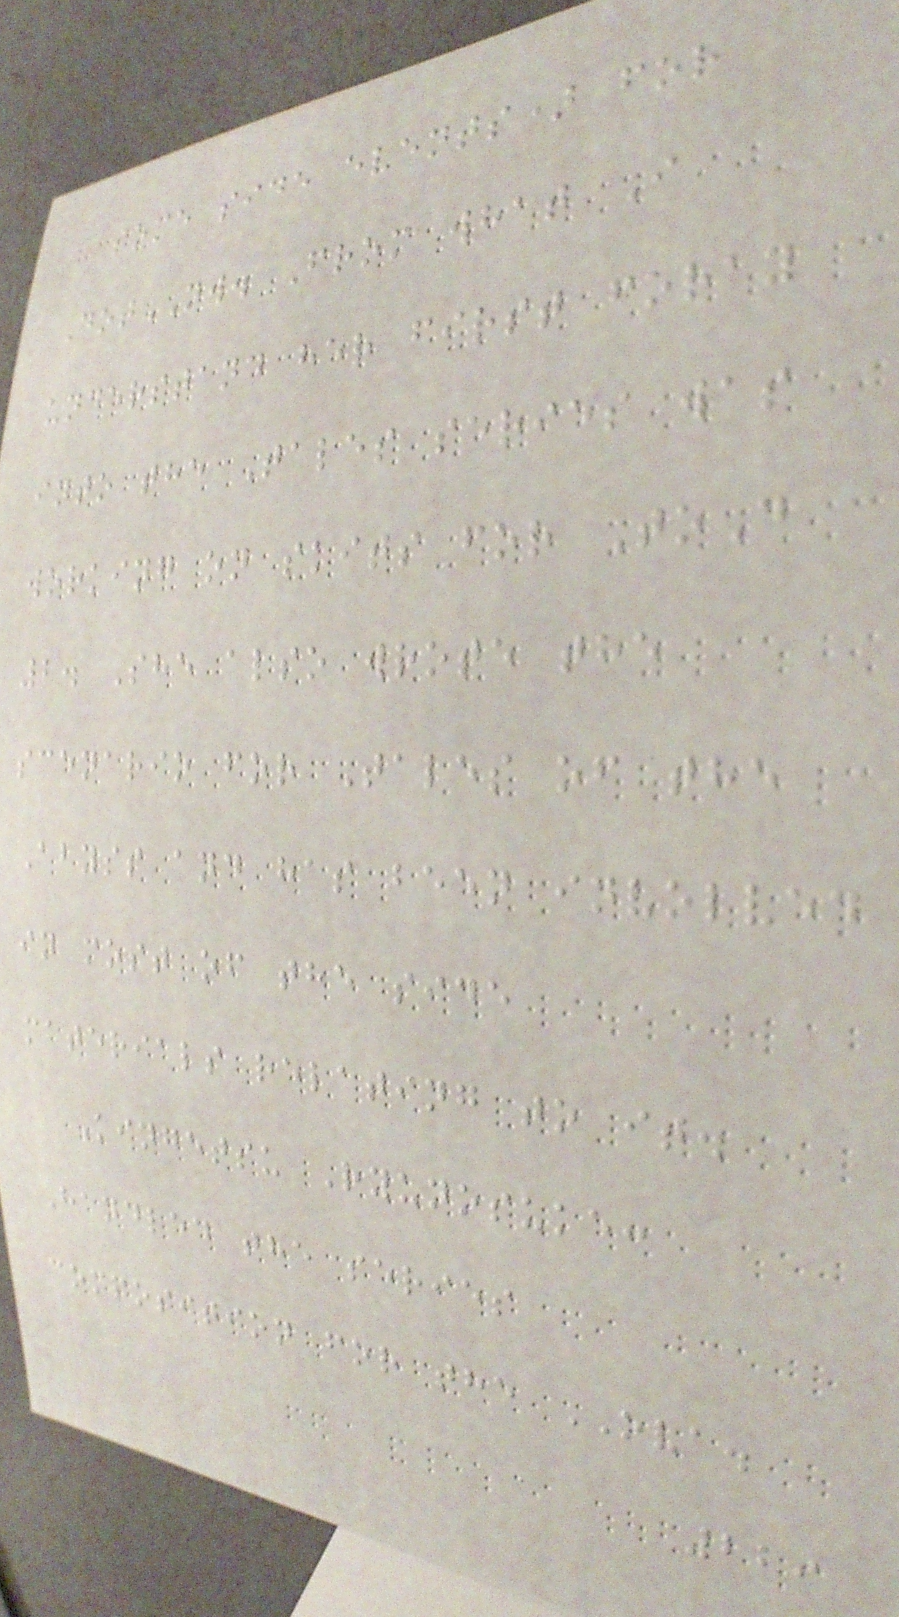some side events) for
DotNW. From what I
understand her first foray
into the Tales series was
working on skits for ToD
2. She also wrote the
scenario for Tales of the
Abyss and has been involved
in most of the side
materials relating to it.
Kingetsu Ryunosuke:
Handled the series
composition for the OVA.
229
